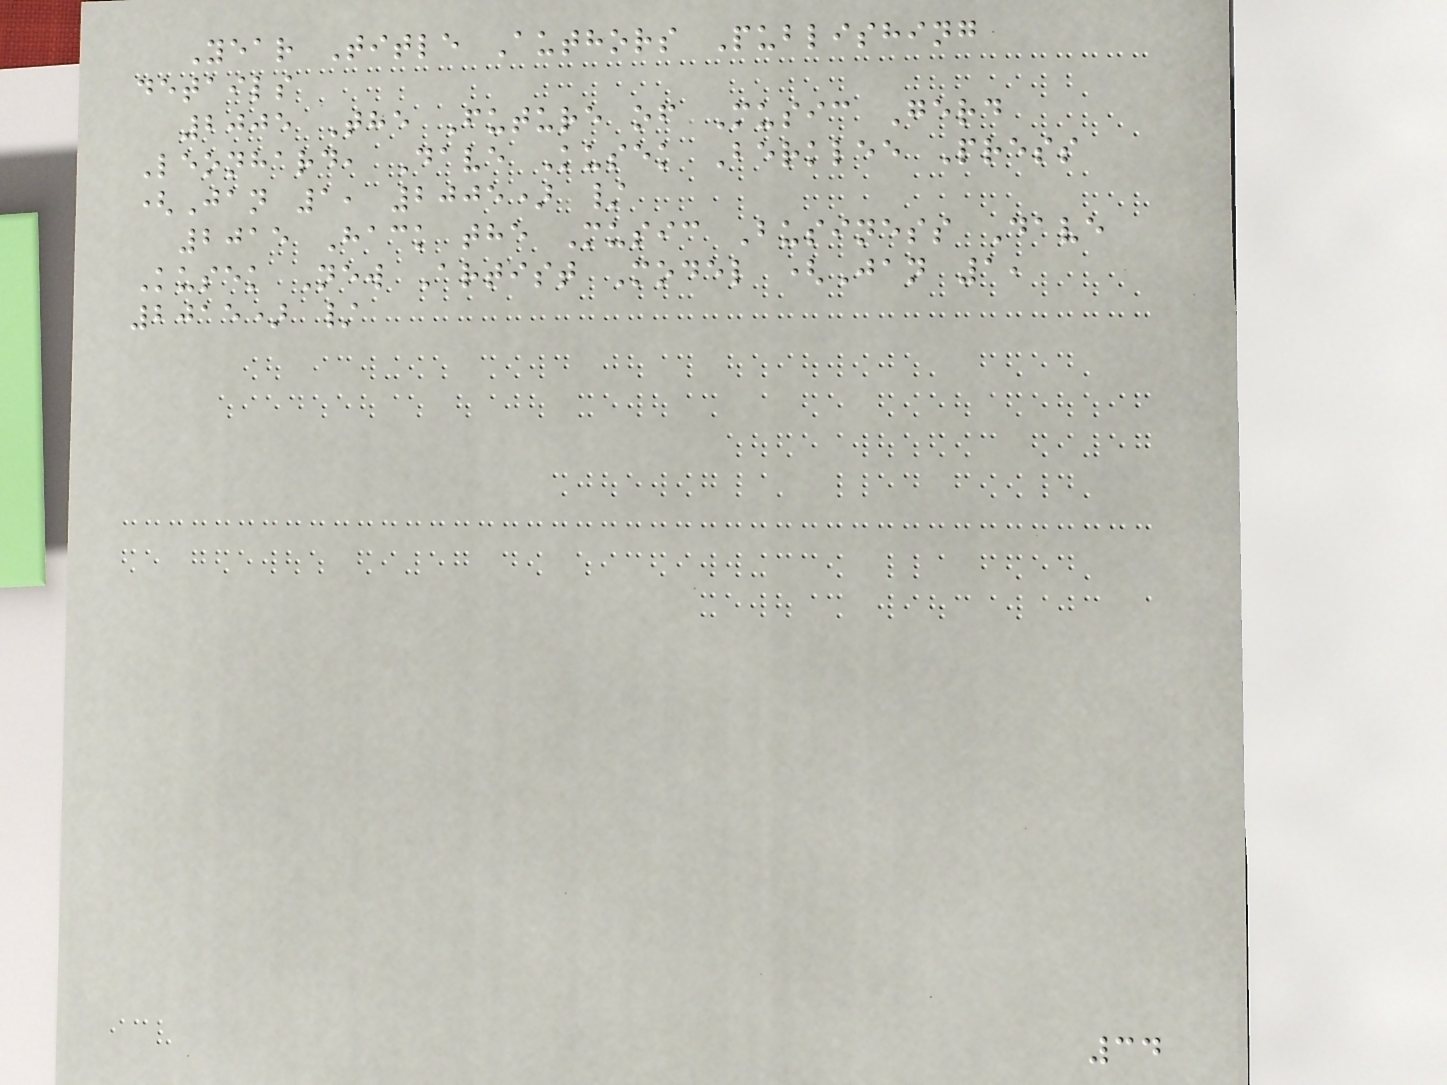Year Title Authors Publishing
details
2005 The Future of Music Gerd
Leonhard, Dave Kusek Berklee Press
(Jan 1, 2005) /
2015 Hack the Music Business Dave
Kusek New Artist Model (Jan 1,
2015) /
34
